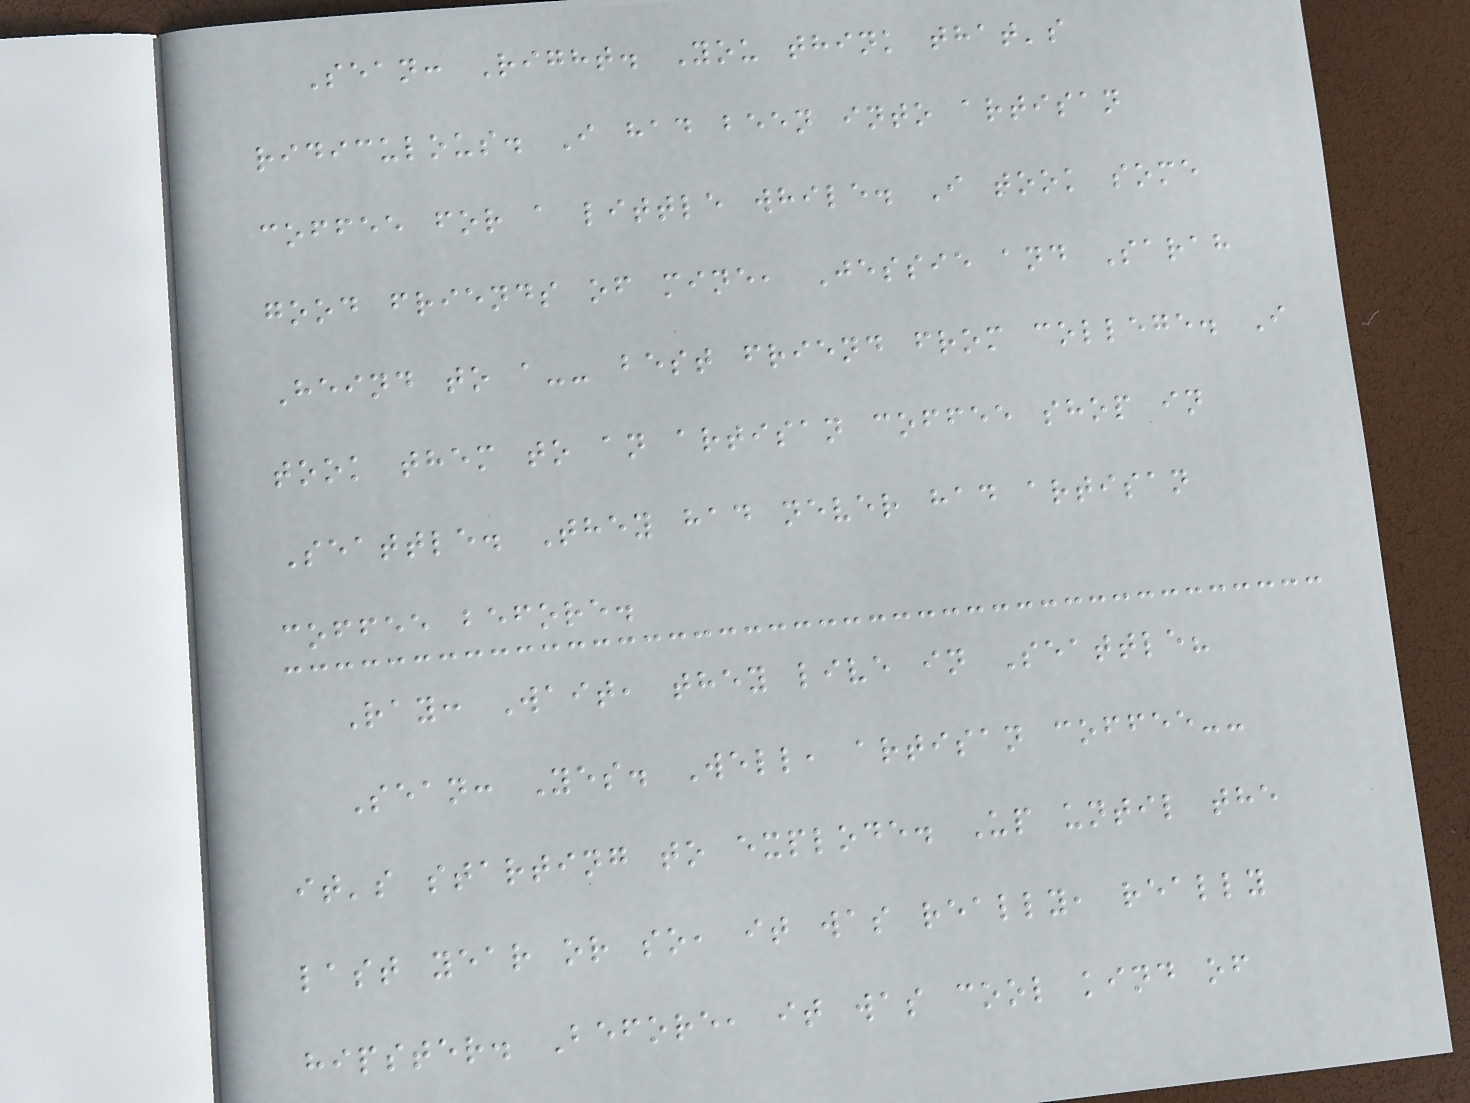Sean: Right. You think that's
ridiculous. I had been into artisan
coffee for a little while. I took some
good friends of mine, Jessie and Sarah
Heind to a-- best friend from college. I
took them to an artisan coffee shop in
Seattle. They had never had artisan
coffee before.
Ray: Wait, they live in Seattle?
Sean: Yes. Well, artisan coffee--
it's starting to explode. Up until the
last year or so, it was really, really
hipster. Before, it was cool kind of
